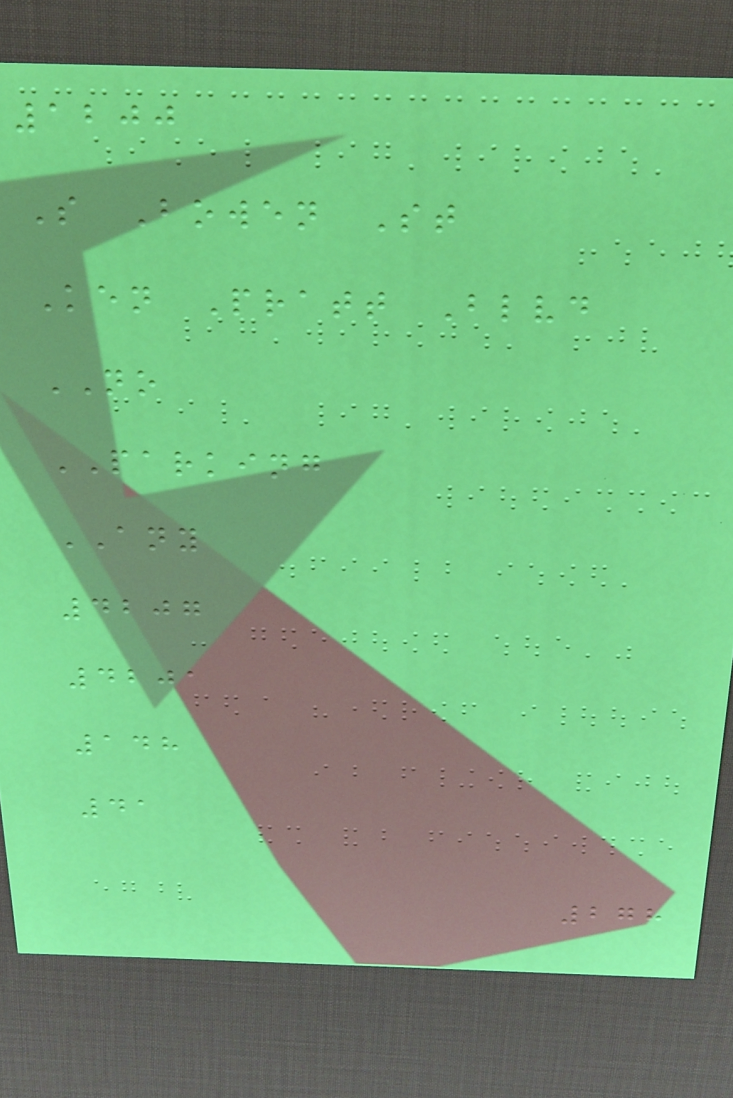1200
S Bowen St
Ken Pratt Blvd
NO
PARKING
ANY
4207
4201
148
41
278
